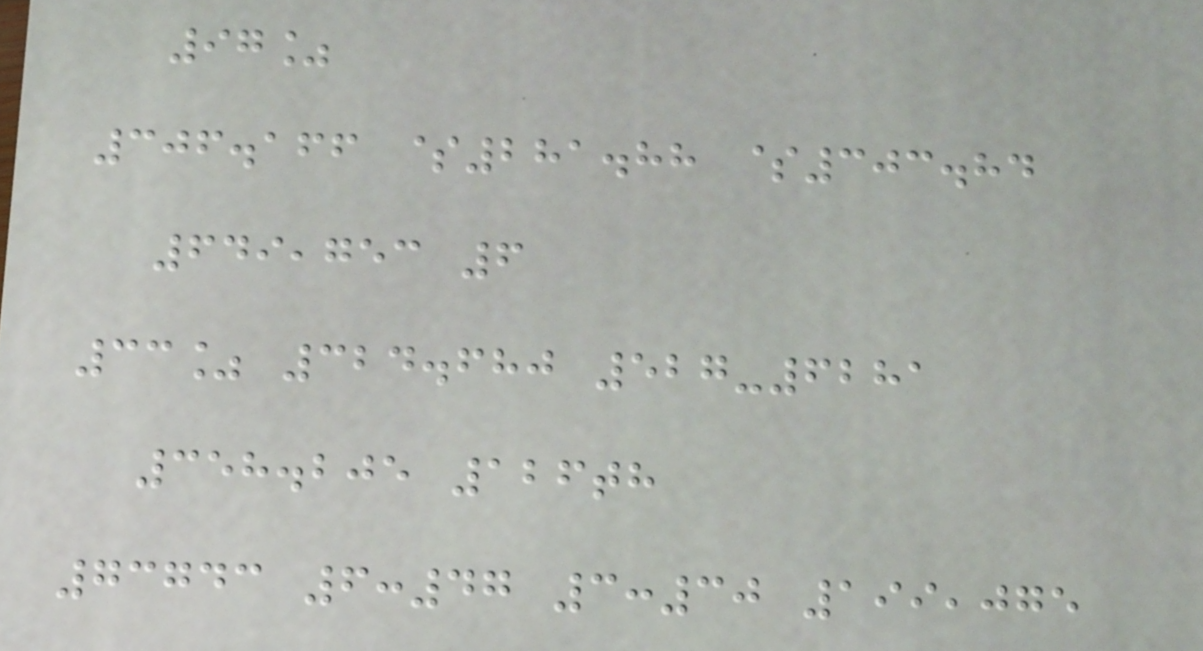97%
306.166 $281.88 $303.84
649,753 6
33% 324.680 527-6281
358.205 126th
73743 6:47 3:30 199,075
